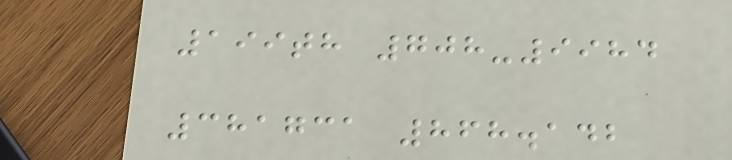199th 708-9984
381731 868.142
